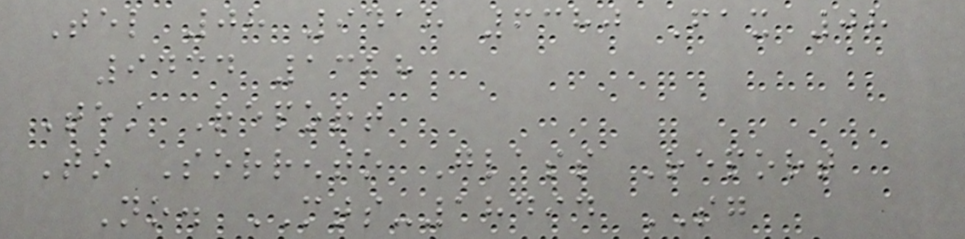Tel 08 9418 6380 Fax 08
9434 1328
Test Report
To Sorrento Glass Report
No. MTS-18494 SG
